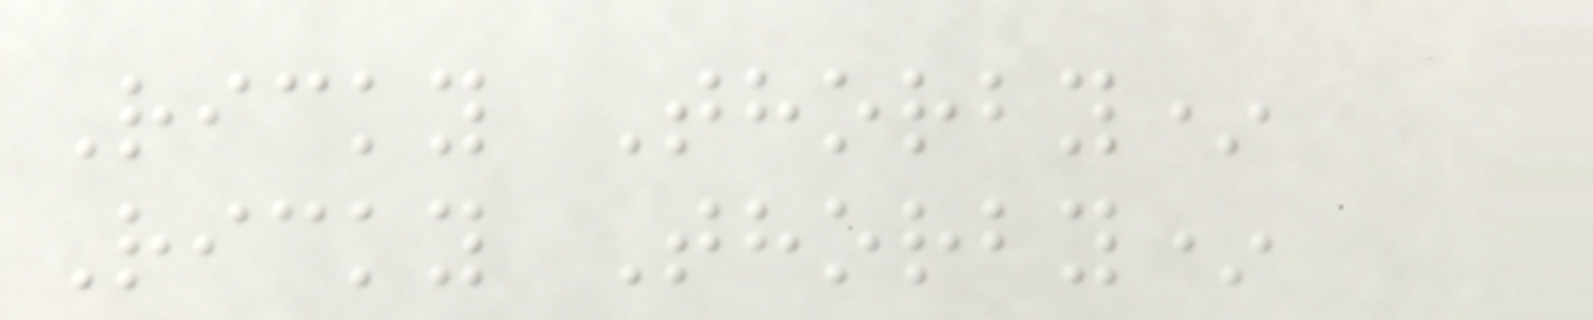Ricky Thorby*
Ricky Thorby*
